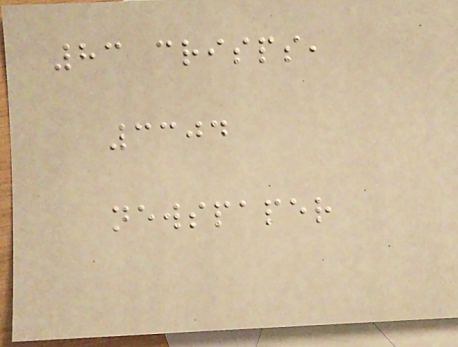83 crisps,
3304
newspaper
